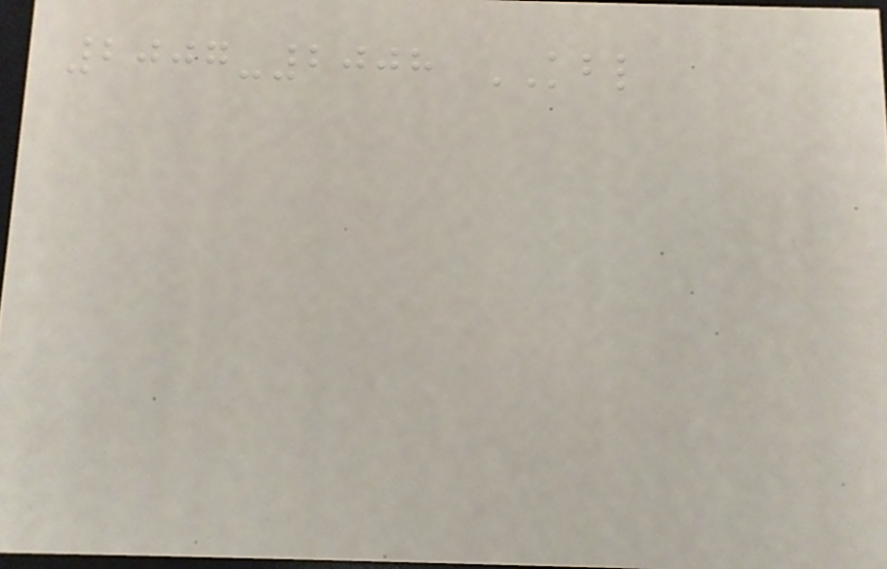2007-2008 KBL
